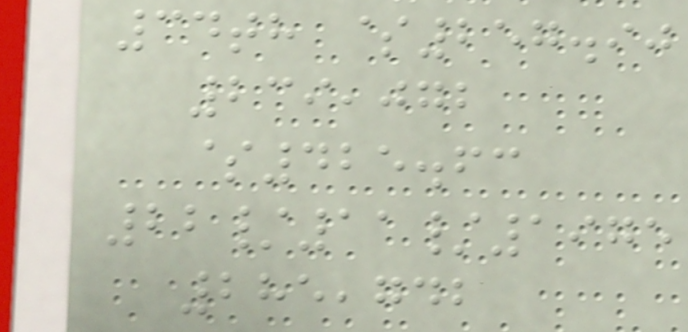34th $257.90
239,072
$425.63
22/11/1975
285,742
